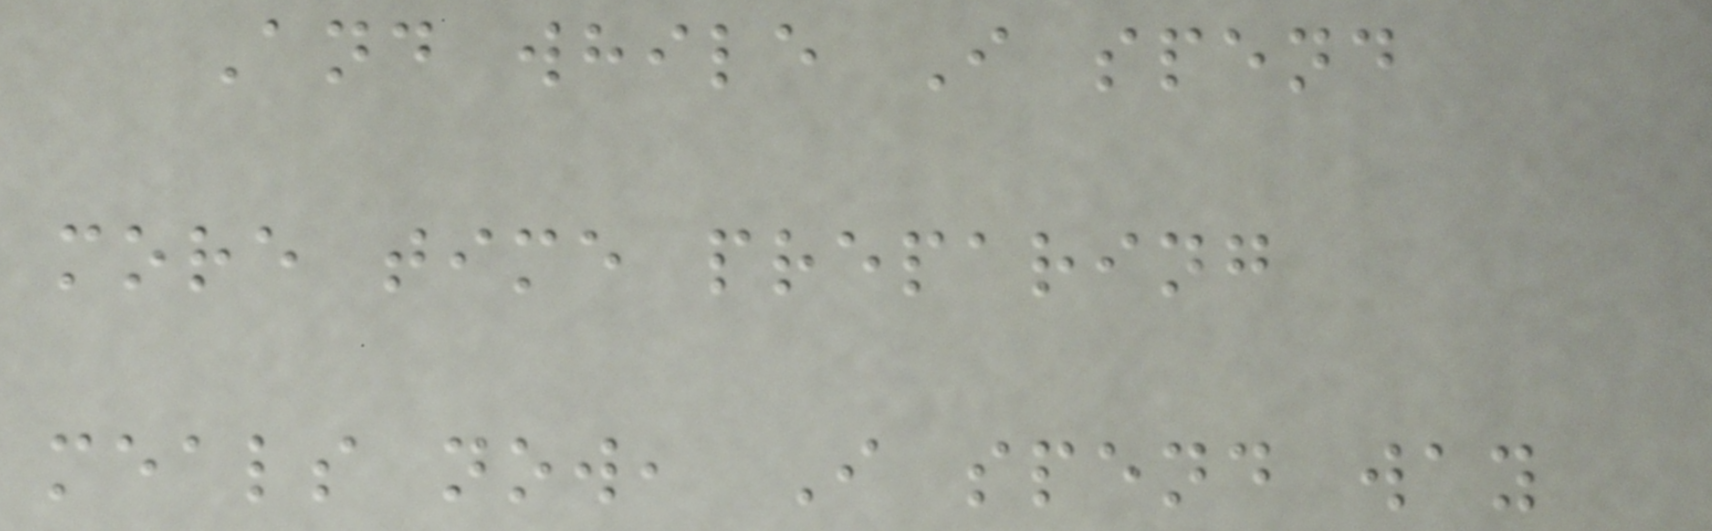And while I spend
more time preparing
meals now, I spend way
